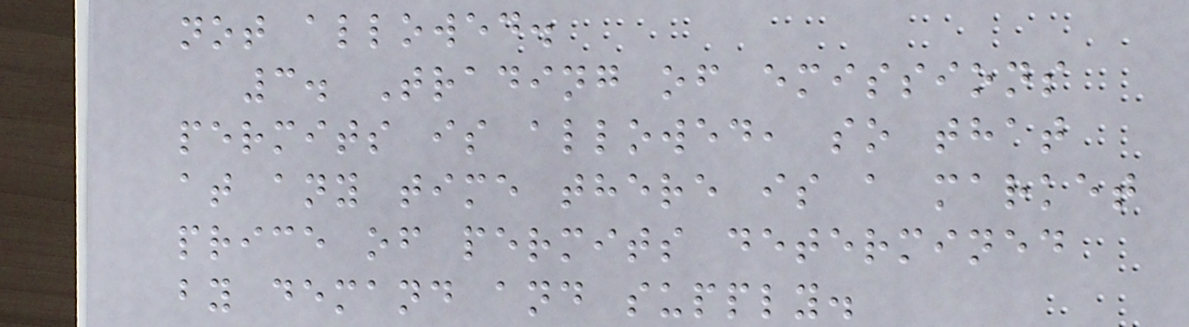not allowed.
3. Trading of emissions
permits is allowed, so that
at any time there is a market
price of permits determined
by demand and supply.
